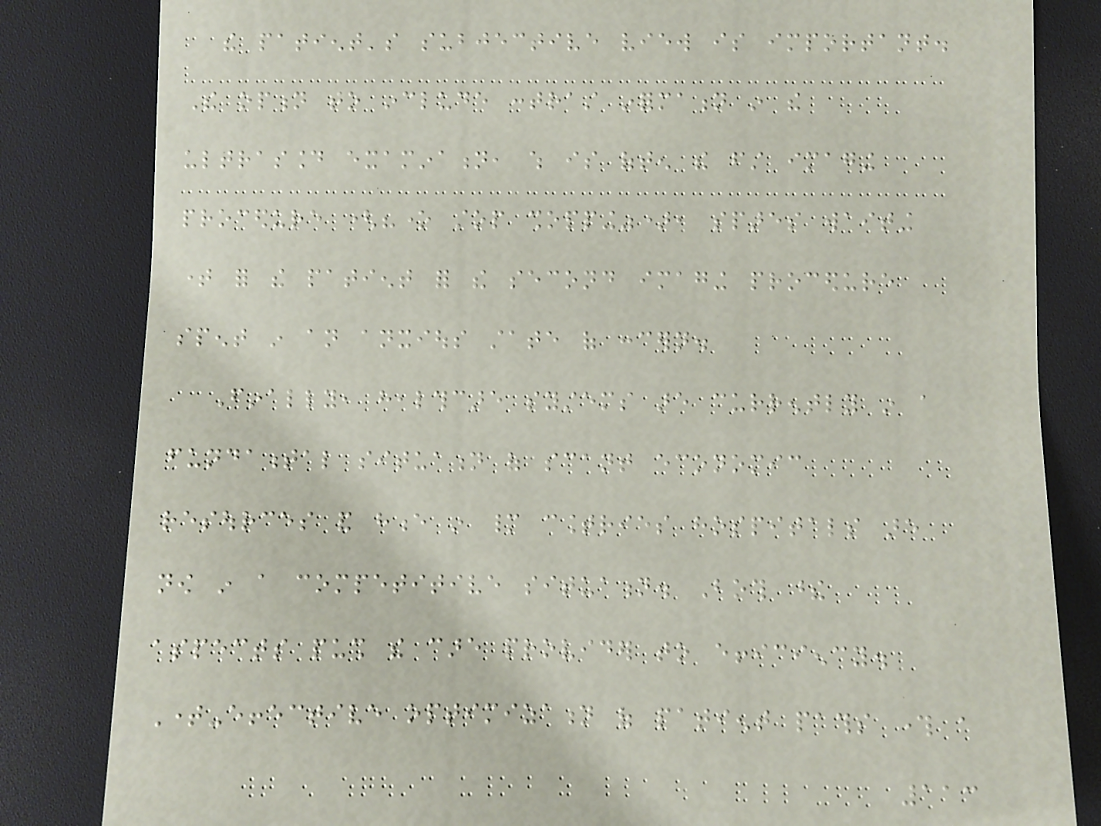the patient's subjective view is important.
The option to include contrast information in the
ultrasound examination, which is often the first imaging
procedure ("one stop shopping"), spares waiting
time for the patient for the second imaging procedure
spent in an anxious state of concern.
Finally, healthcare systems are currently in a
fundamental situation of scant economic
resources and hence in many countries hospitals are
now in a competitive situation. Both these
aspects push the care provider to efficiency.
Time-effective optimization of patient paths through a
113
